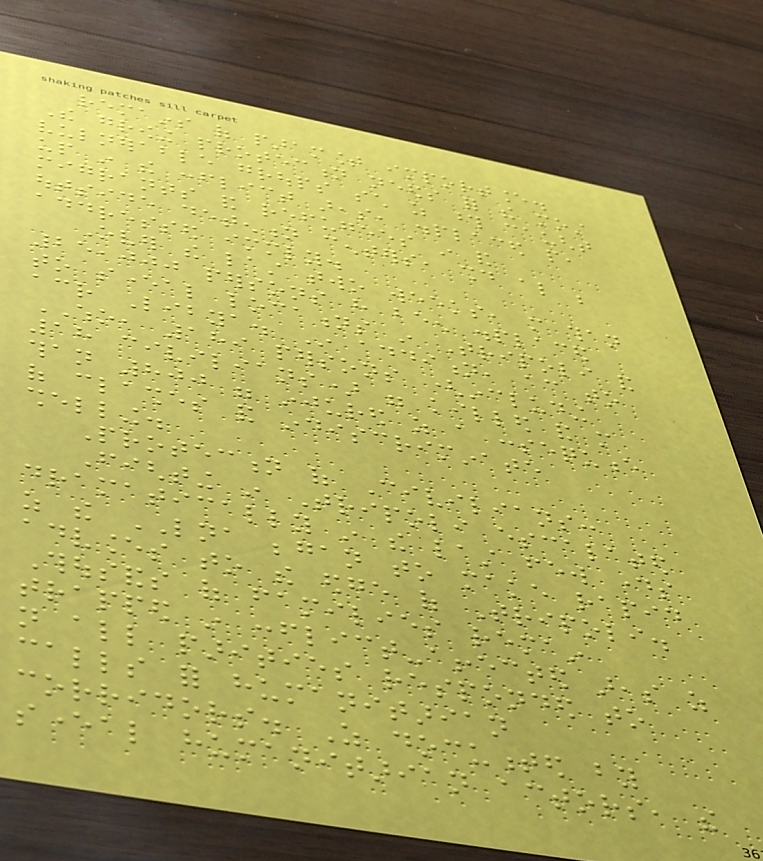remains of paramount importance.
The growing protection needs for the most
vulnerable groups such as those caught
up in the conflict areas, displaced people,
migrants and refugees in and
outside detention centers, should also be
addressed immediately.
Over the last two weeks, more than
25,000 persons have been displaced
to several locations in Tripoli and
across Libya. In addition, according to
WHO, 189 persons (including
18 civilians) were killed and more
than 800 were injured as a consequence
of clashes and indiscriminate
shelling.
Protection of Civilians:
Fighting in Tripoli escalated
dramatically in the last few days
as the LNA began to make rapid
advances to the edge of Tripoli.
Thousands of families remain
trapped in conflict-affected areas as
not all parities responded to
calls for humanitarian
corridors. As documented by
several humanitarian actors, the
